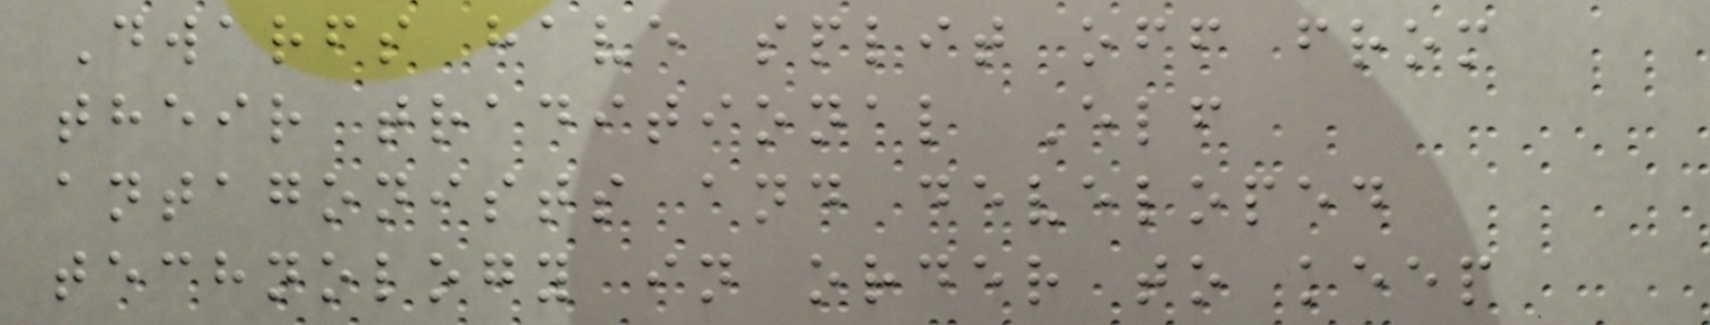Dwarfs have split off from
their traditional Elf
antagonists and developed
technology in order to keep
